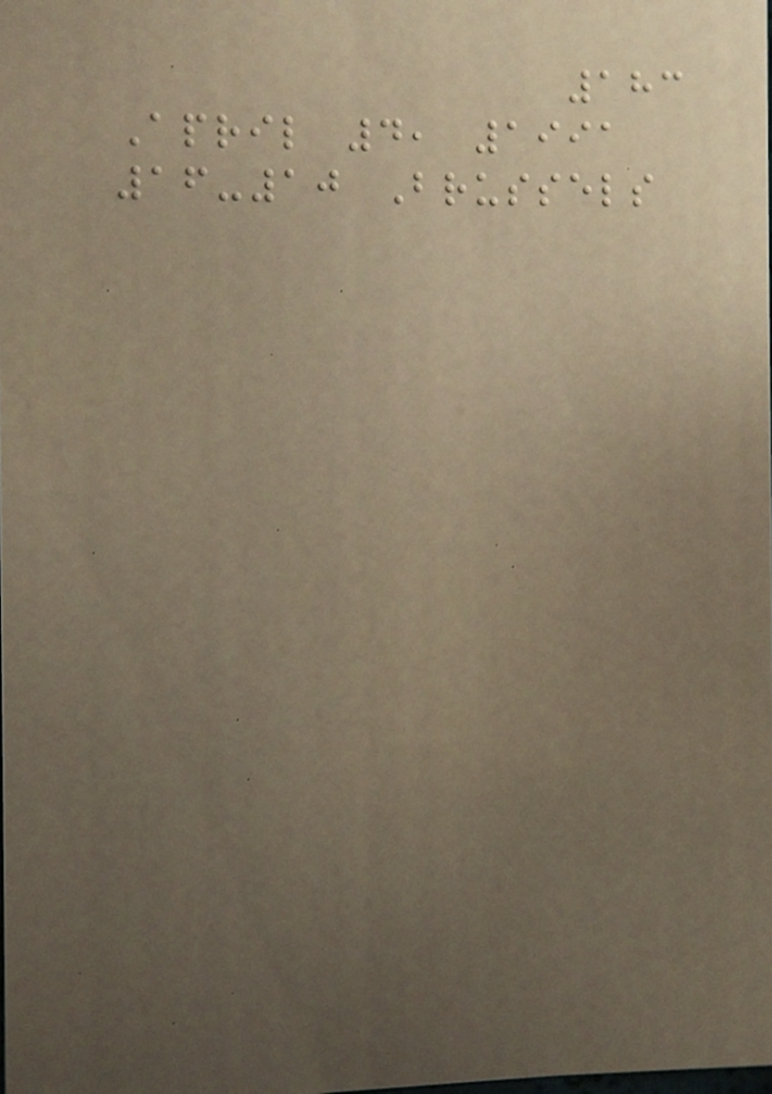183
April 4, 1991
16-10 Brussels
